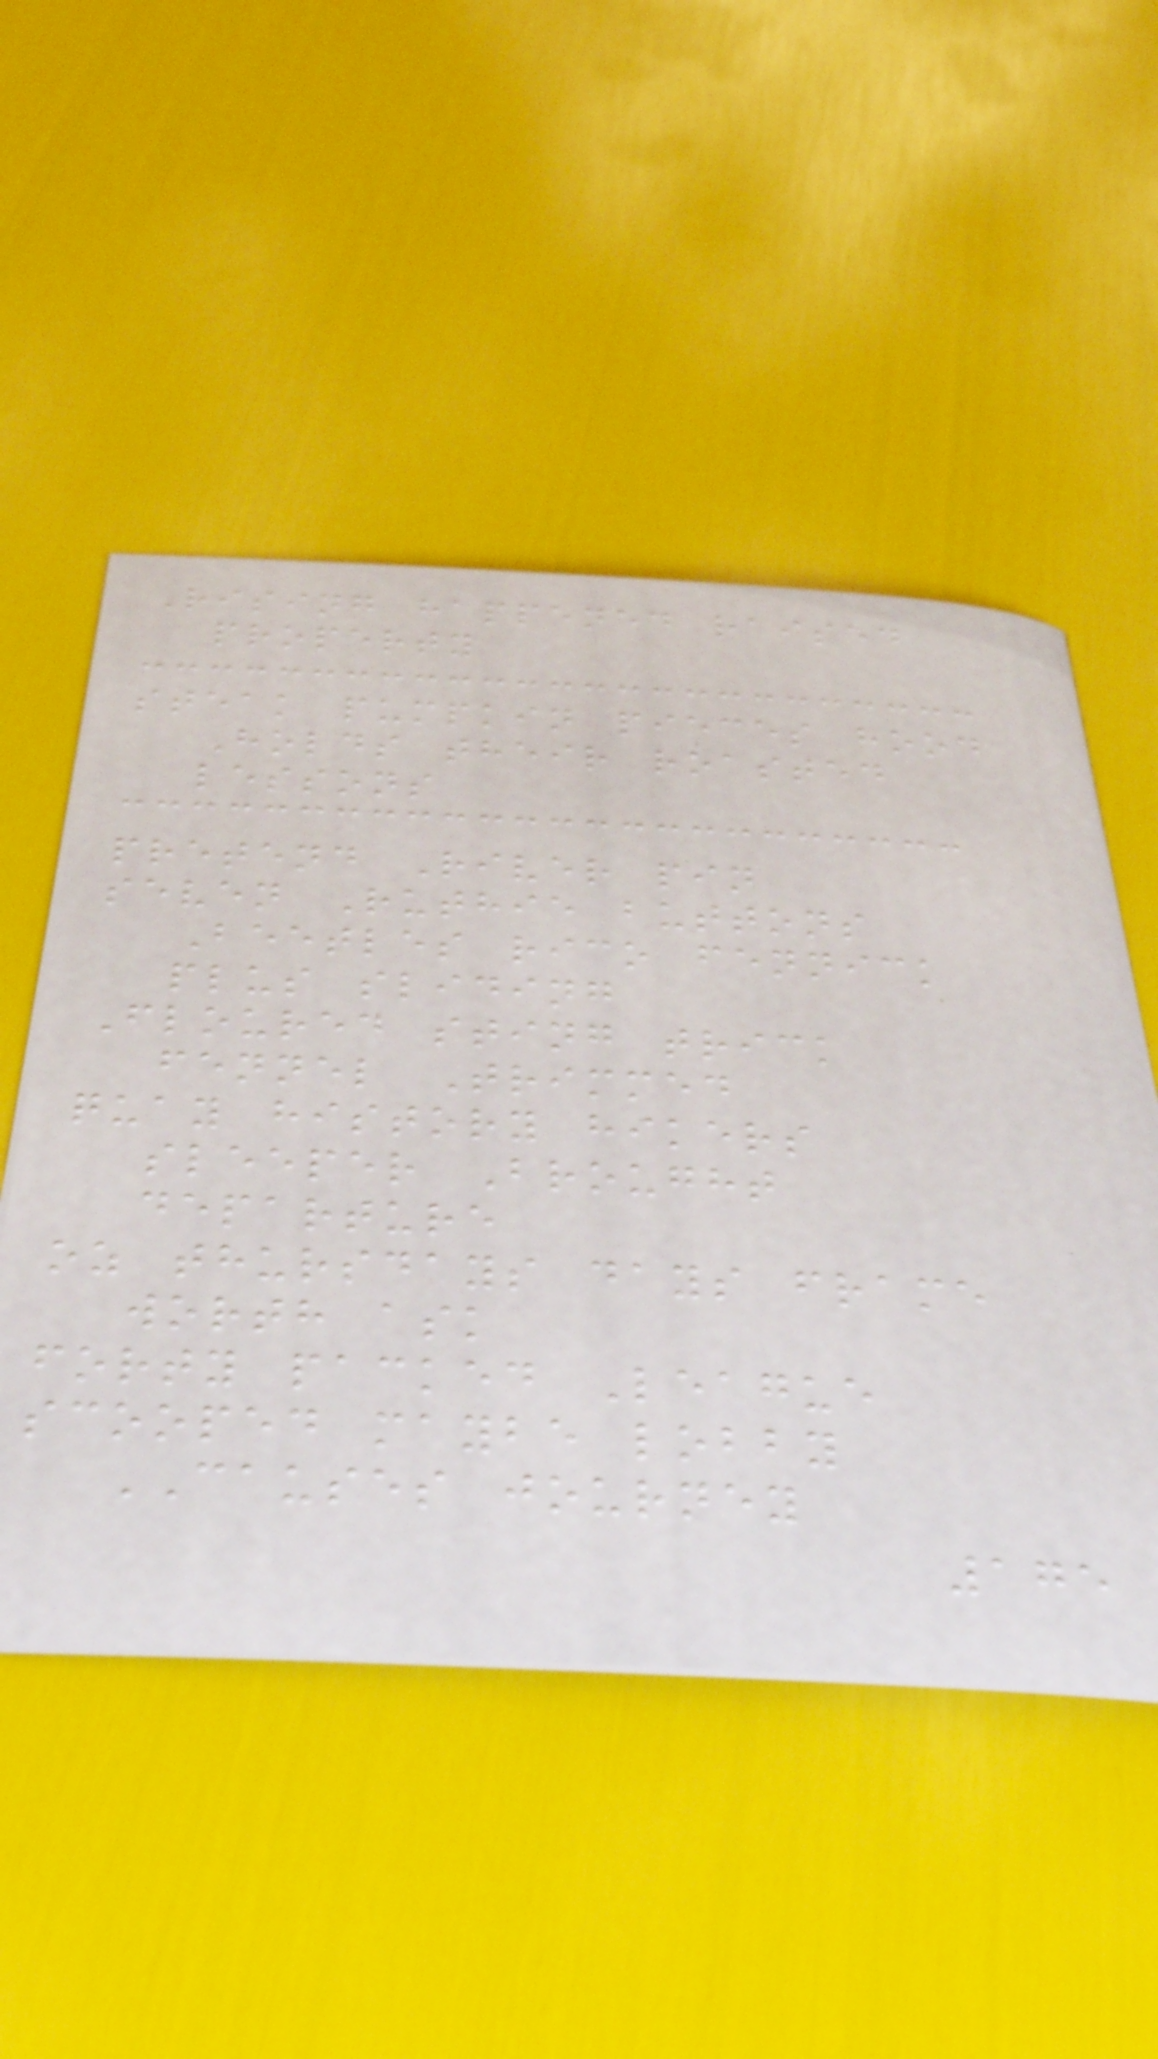Rising happened raised
property
steak pumpkin pieces hood
Holds their roasted
lessons
pretend River pin
seven Ruthie buttons
Beetles rico fennick
plus sliding
Floured sting trick
fennel Trimmed
quay history hikers
sleeper Brought
departure
oz thursdays days frame
worth ask
forty packed League
scooped maybe lobby
CAUSES journey
175
